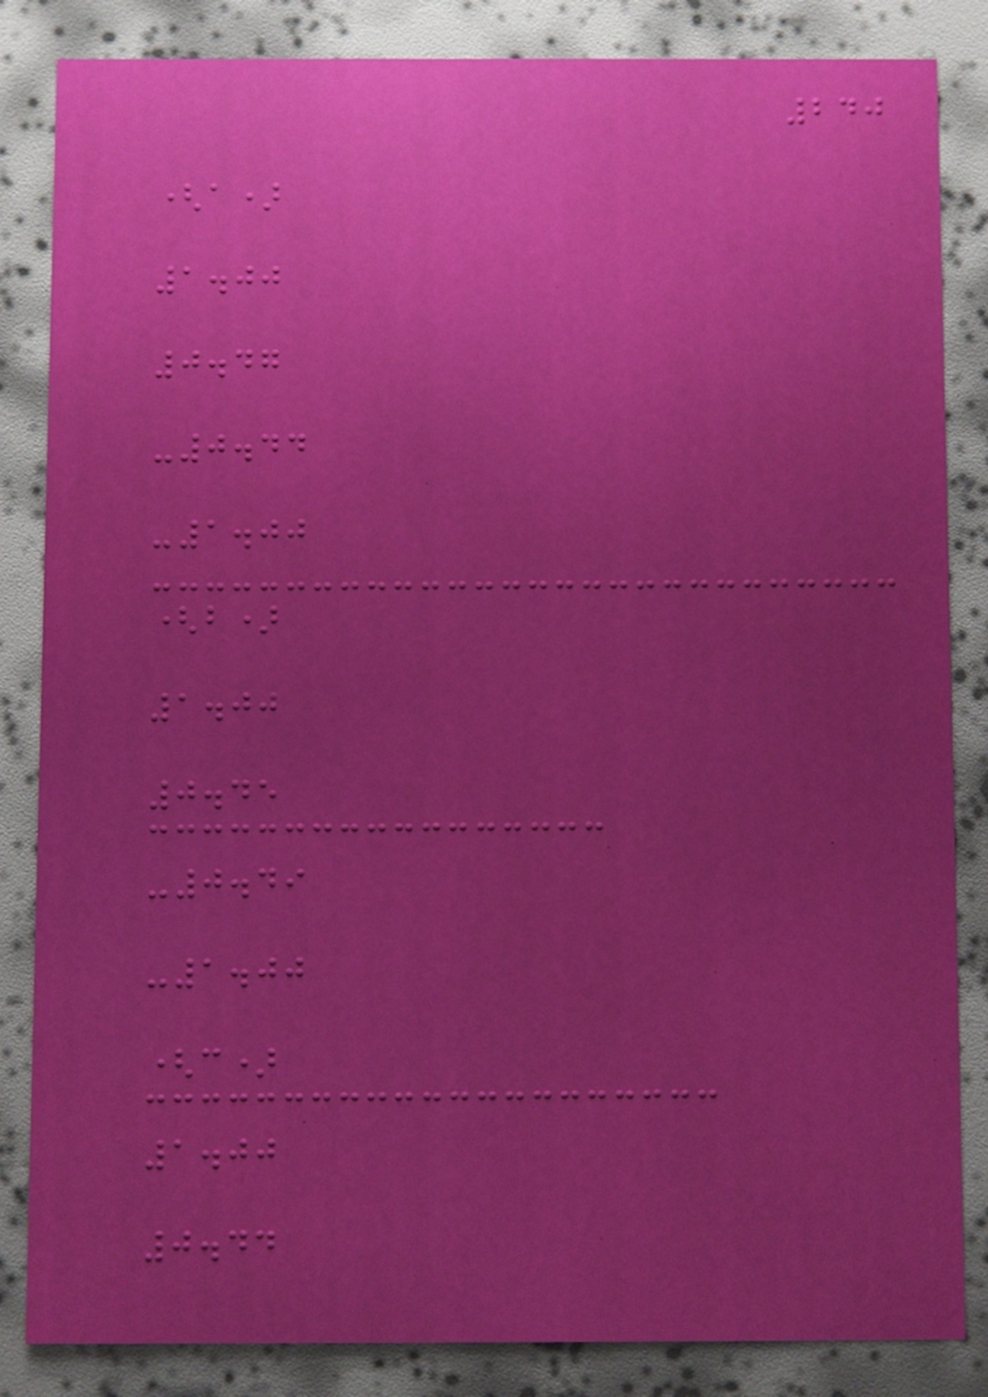240
(a)
1.00
0.47
-0.44
-1.00
(b)
1.00
0.45
-0.49
-1.00
(c)
1.00
0.44
